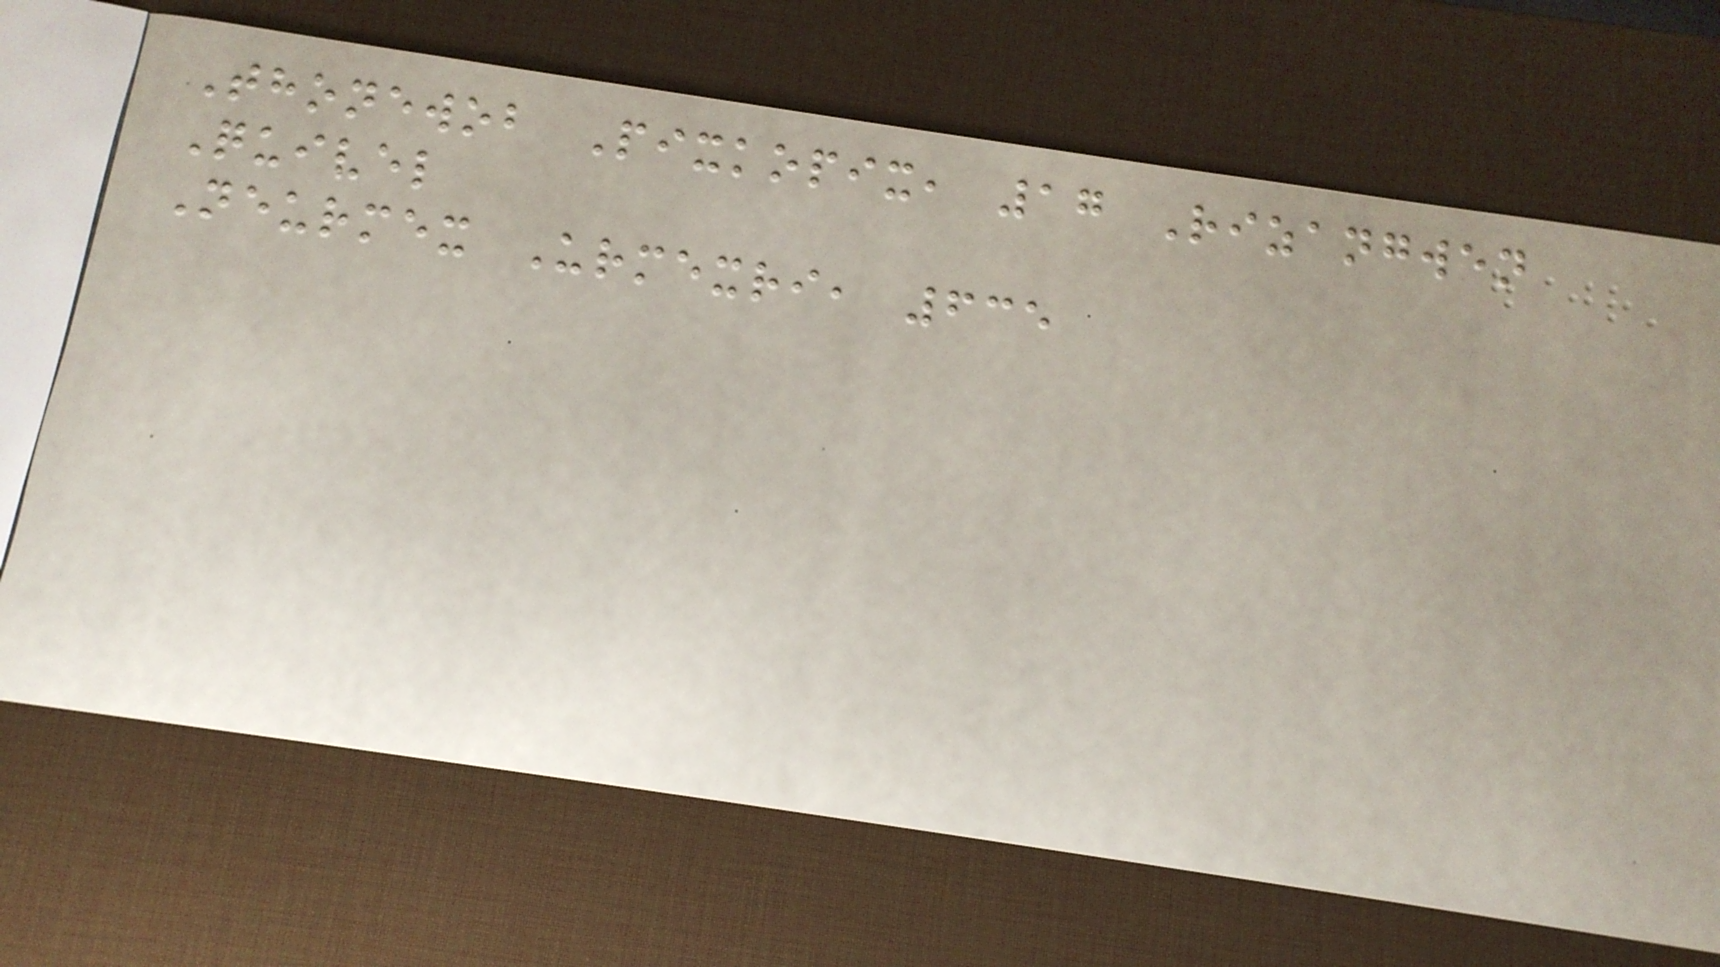Thonewob Pixkopix, 17 Rizangwen
Quivel
Neurmex Urmexri, 635
